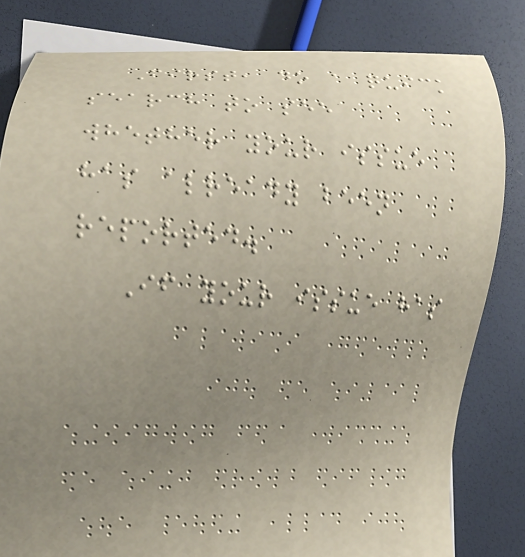First, do a quick
search to see
whether your issue
has already been
reported.
If your issue has
